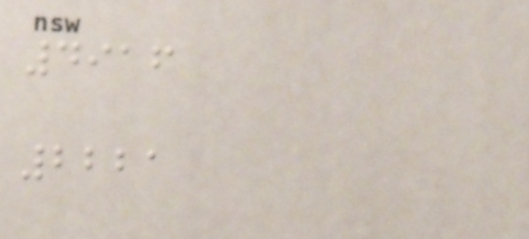4916
2221
